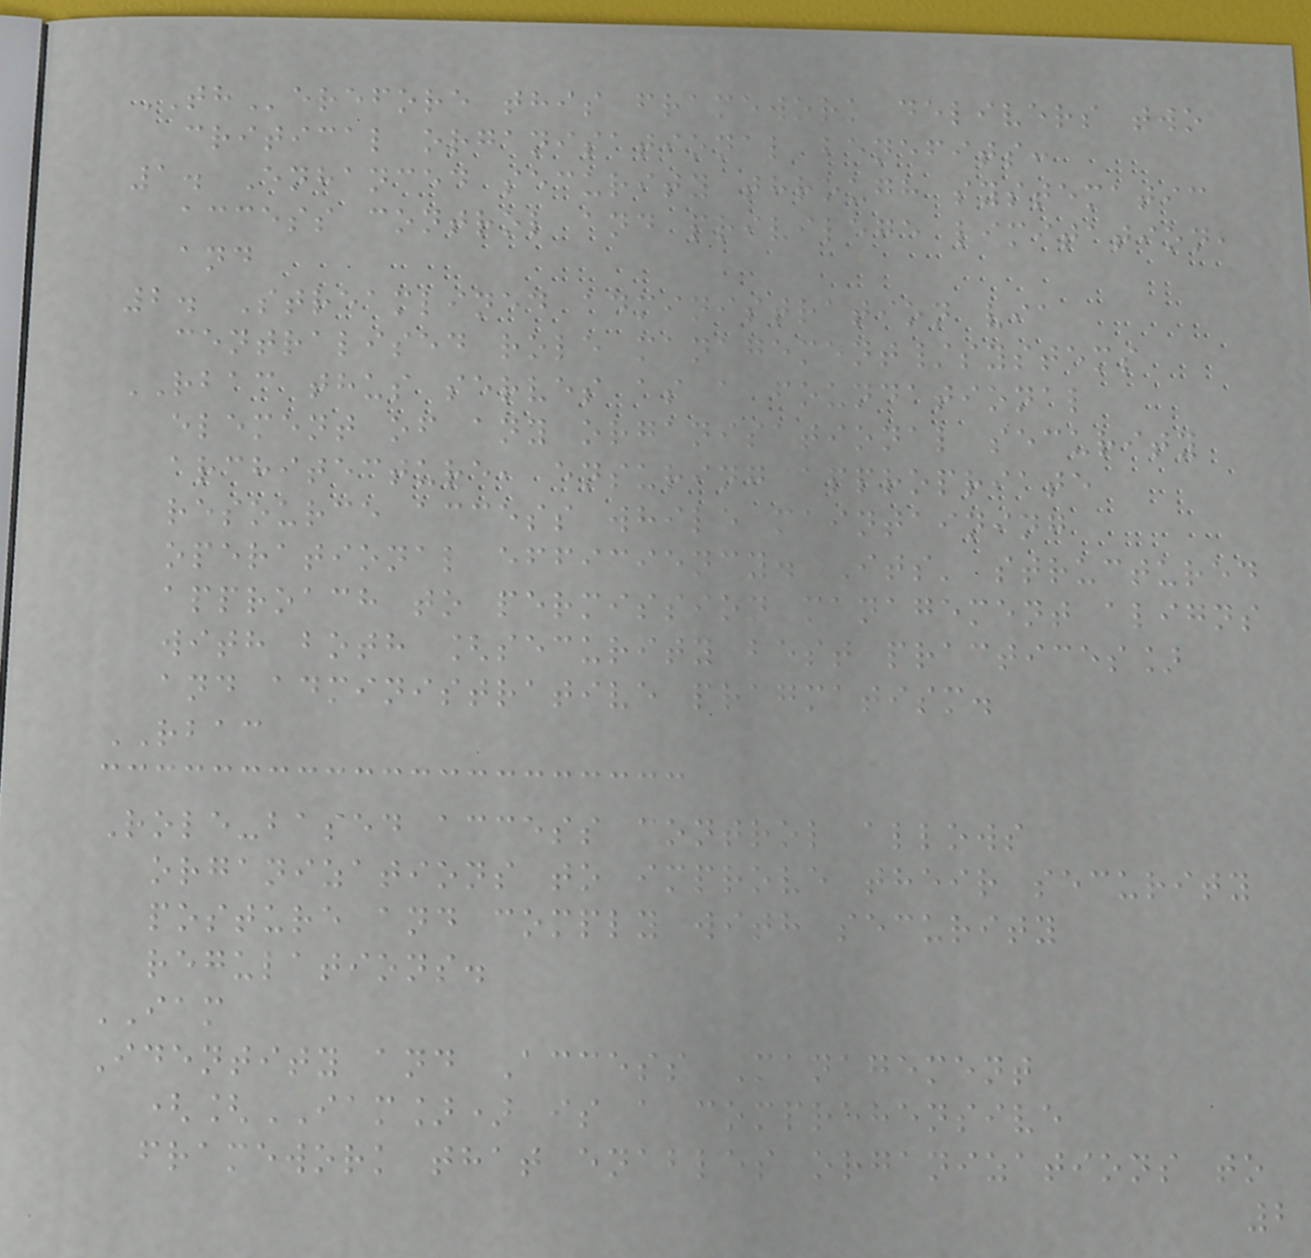THerefore this framework delivers two
critical organisational benefits:
1. Enhanced security through systematic
access control and privilege limitation,
and
2. Streamlined administration via
centralised role management/systems
RBAC thus serves as a foundational
element of any organisational security
architecture, ensuring appropriate
resource access while maintaining
operational efficiency. Its' structured
approach to permission management aligns
with both [security best practices]
and administrative pragmatism.
RBAC
Role-based access control allows
organizations to improve their security
posture and comply with security
regulations.
IAM
Identity and Access Management
([IAM]) is a comprehensive
framework that enables organizations to
2
